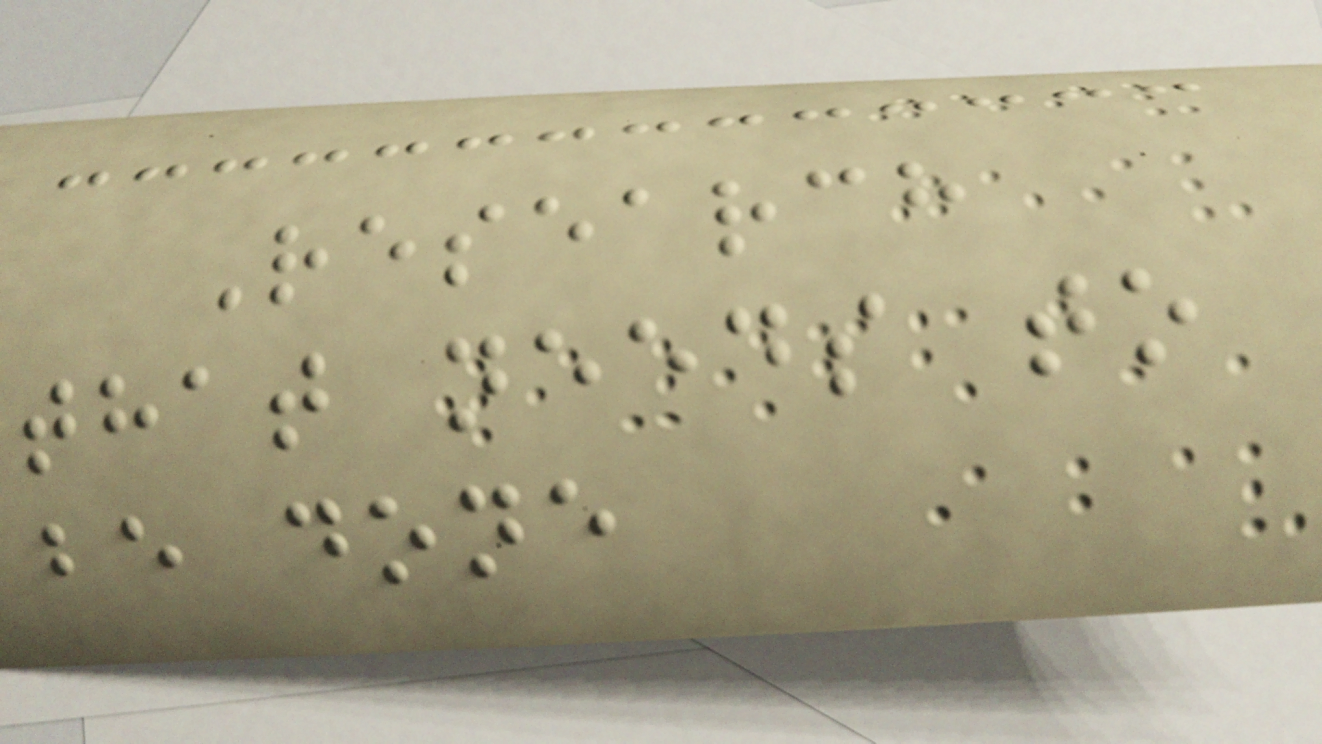Research
that needs to
be done
